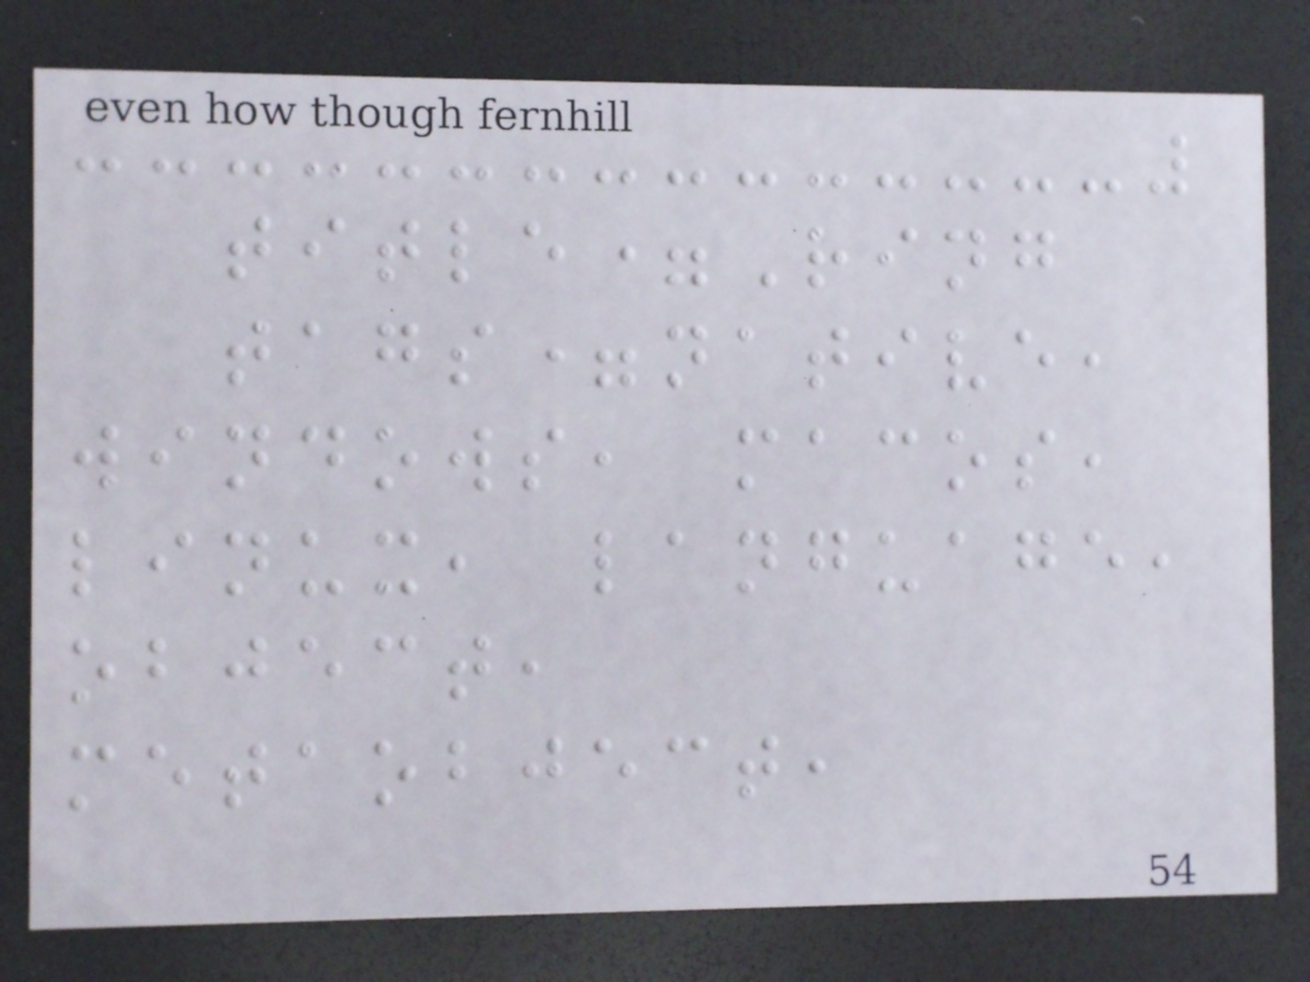title=Ring
tags=native,
windows, macos,
linux, language,
object,
metaobject,
